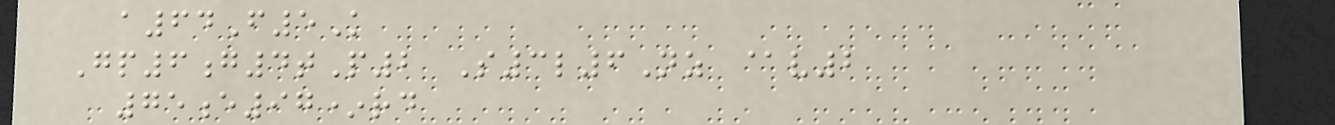a64F5K
Gp6g4tP2 S3l6Nz @v2
75e97*rd
